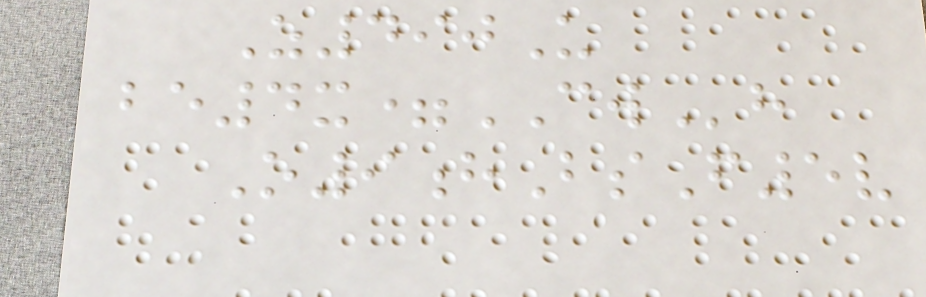Z490U
be4x=CWh
O9hBsF5v
